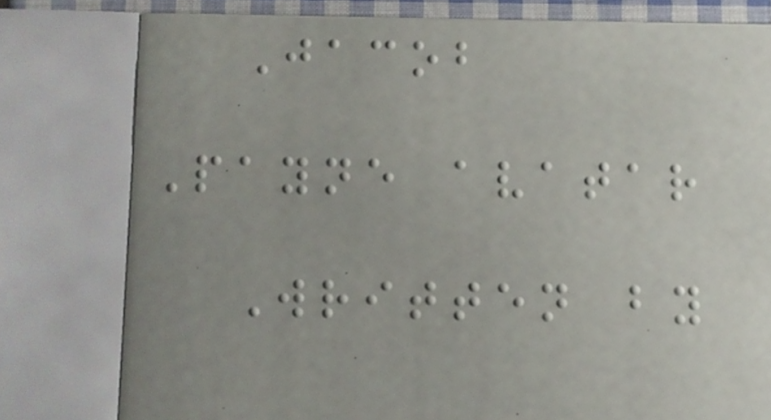Jacob
Payne avatar
Written by
